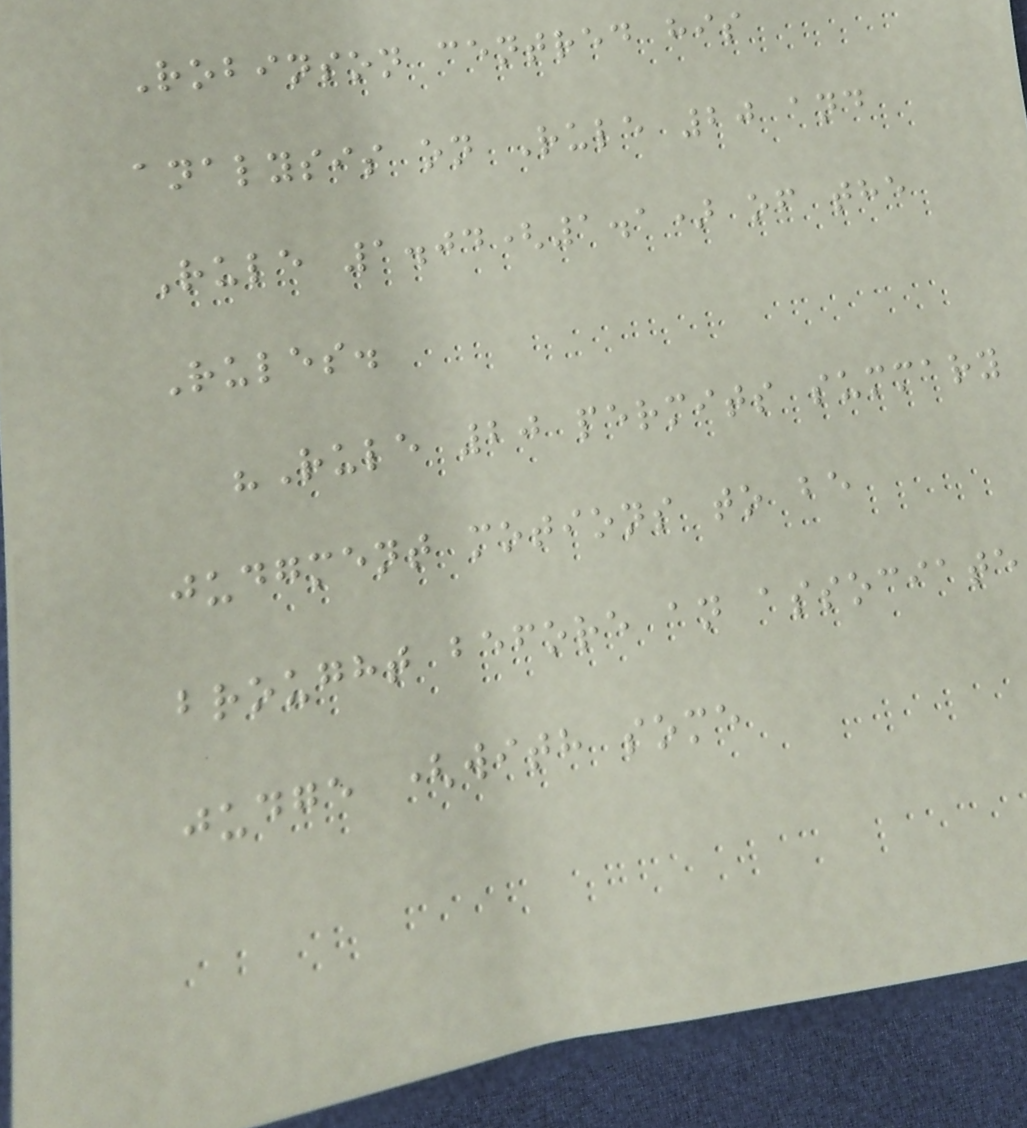Robinson centred his
analysis on Rule 20 and
Rule 1.04(1.1) of the
Rules.
"Rule 20 permits summary
judgment motions to be
brought before an associate
judge (with some
